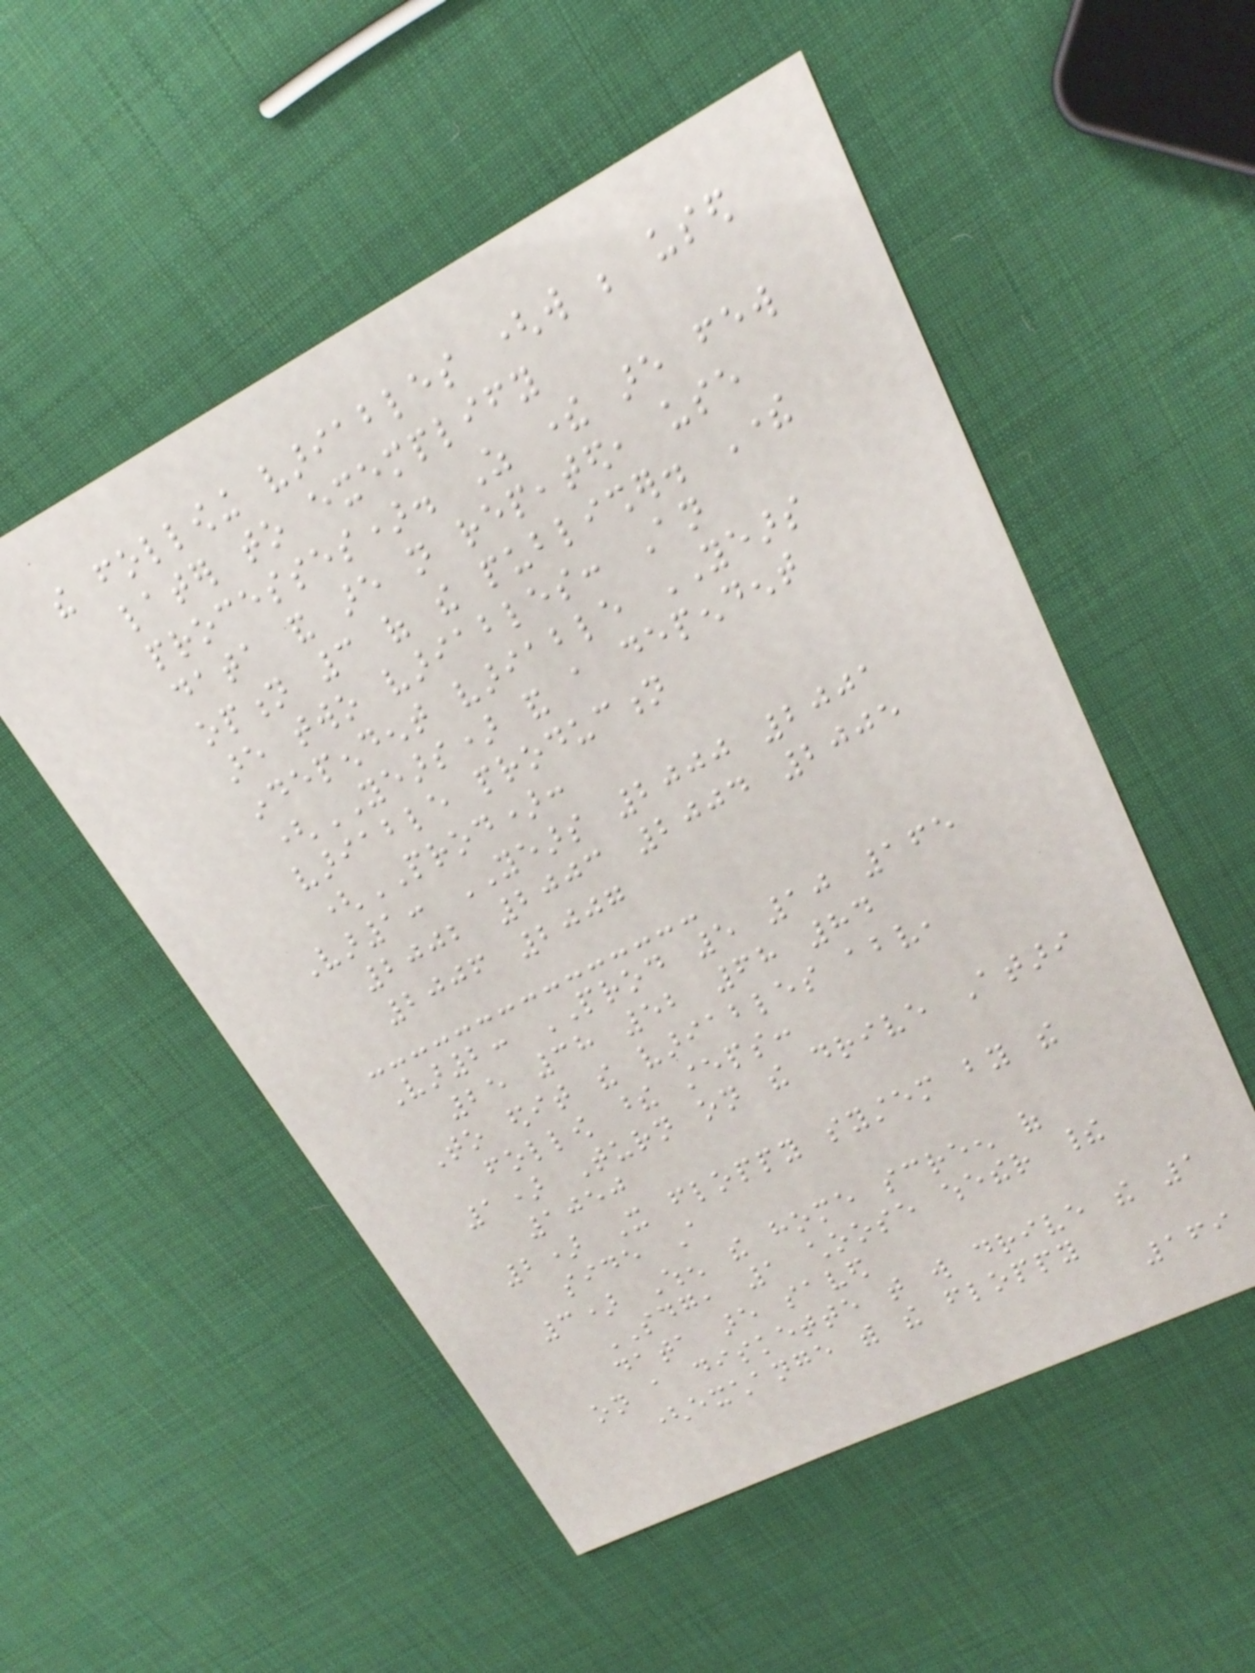the following variables (will be used
later to exemplify
processes). As there are few
data and are not repeated, use
option 3 of the publisher. There
are two variables: An
independent variable YEARS
(YEARS) and a dependent
variable production
(PROD):
Var1: YEARS 2000 2001
2002 2003 2004 2005
2006 2007
Var2: PROD 5 10 165
25 38 52 68 84
To edit the variables above,
follow these steps:
1) Turn on the drive Atari
1050
2) It floppy system by the
side A
3) When the home screen of
SDG, 1 choose whether their
data are saved
on a diskette that will drive the 1
(exchange with the floppy
169
